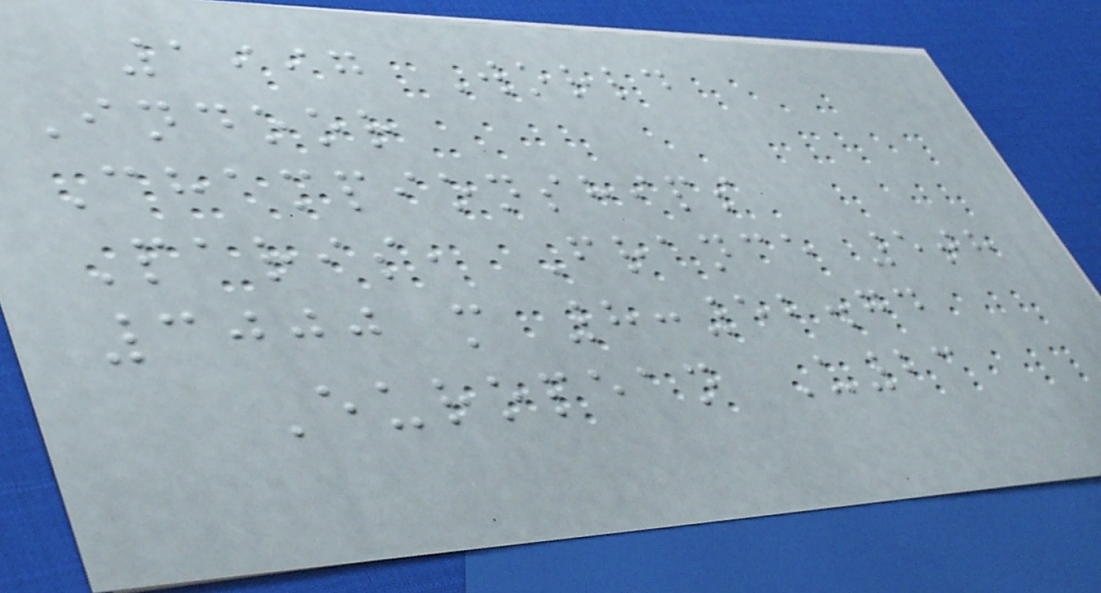1997 World
Indoor
Championships
Paris, France 5th
3000 m 8:52.74
European U23
